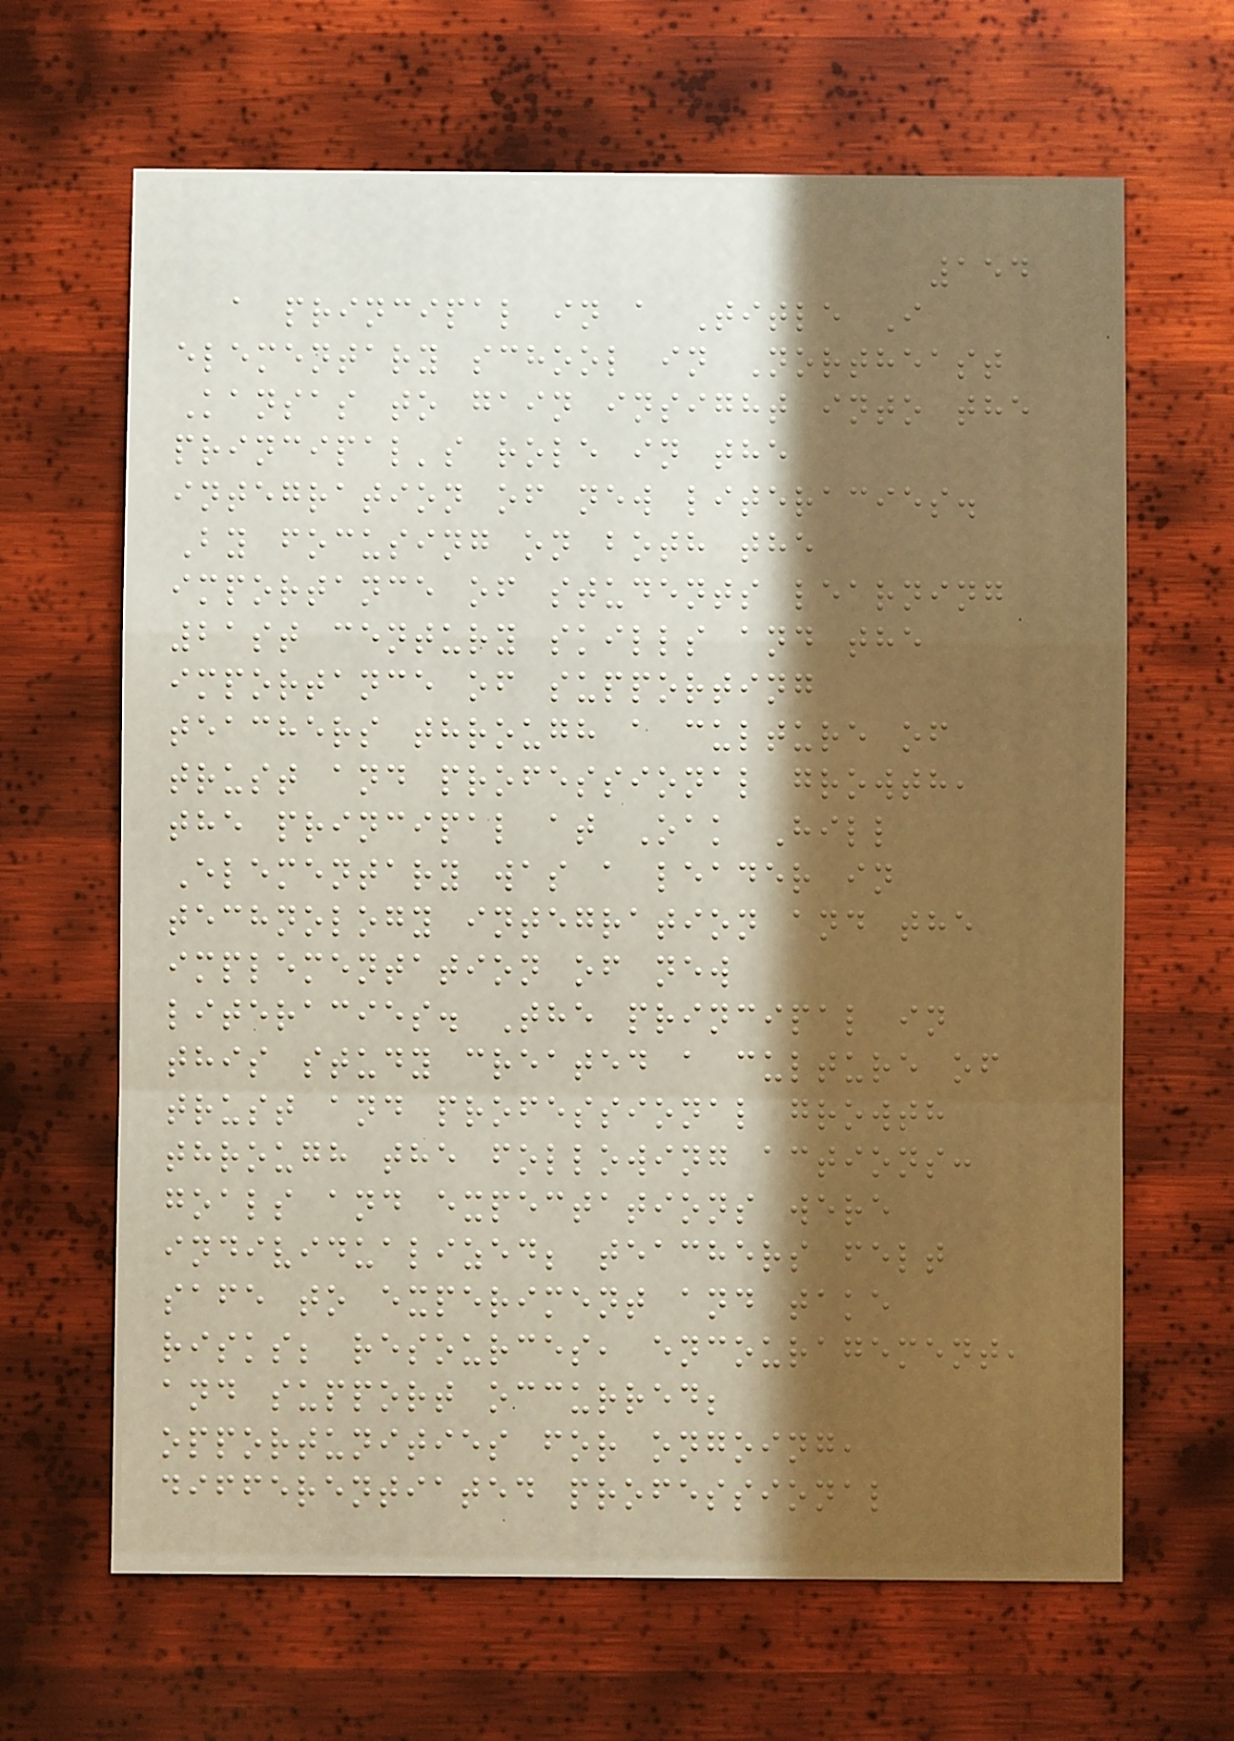154
a principal in a Title I
elementary school in Northeast
Kansas to gain insight into the
principal's role in the
integration of new literacies.
By focusing on both the
importance of students learning
21st century skills and the
importance of supporting
teachers through a culture of
trust and professional growth,
the principal at Oak Hill
Elementary was a leader in
technology integration and the
implementation of new
literacies. The principal in
this study created a culture of
trust and professional growth
through the following actions:
goals and expectations were
individualized; teachers felt
safe to experiment and take
risks; resources, encouragement,
and support occurred;
opportunities for ongoing,
differentiated professional
